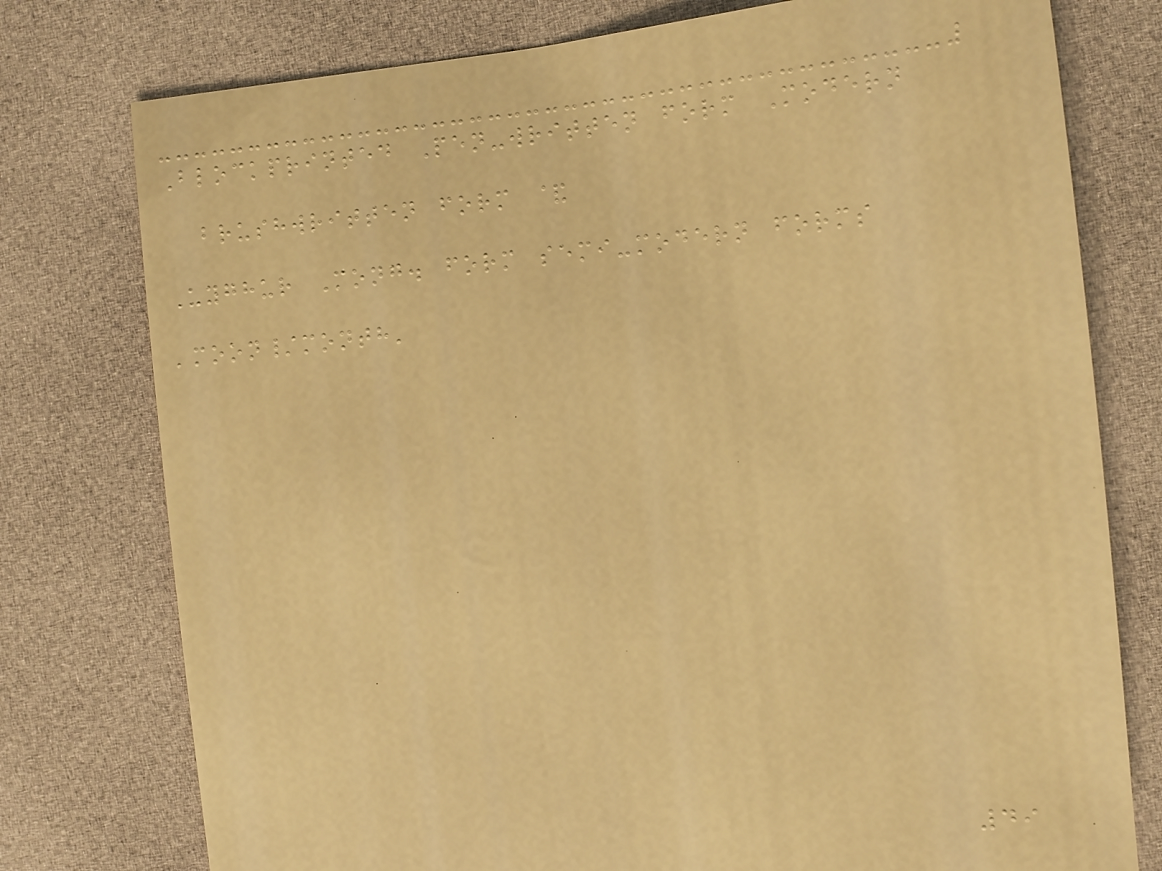Blockprinted Pen-written form Modern
brushwritten form &
Uyghur Mong. form semi-modern forms
'moon/month'
49
